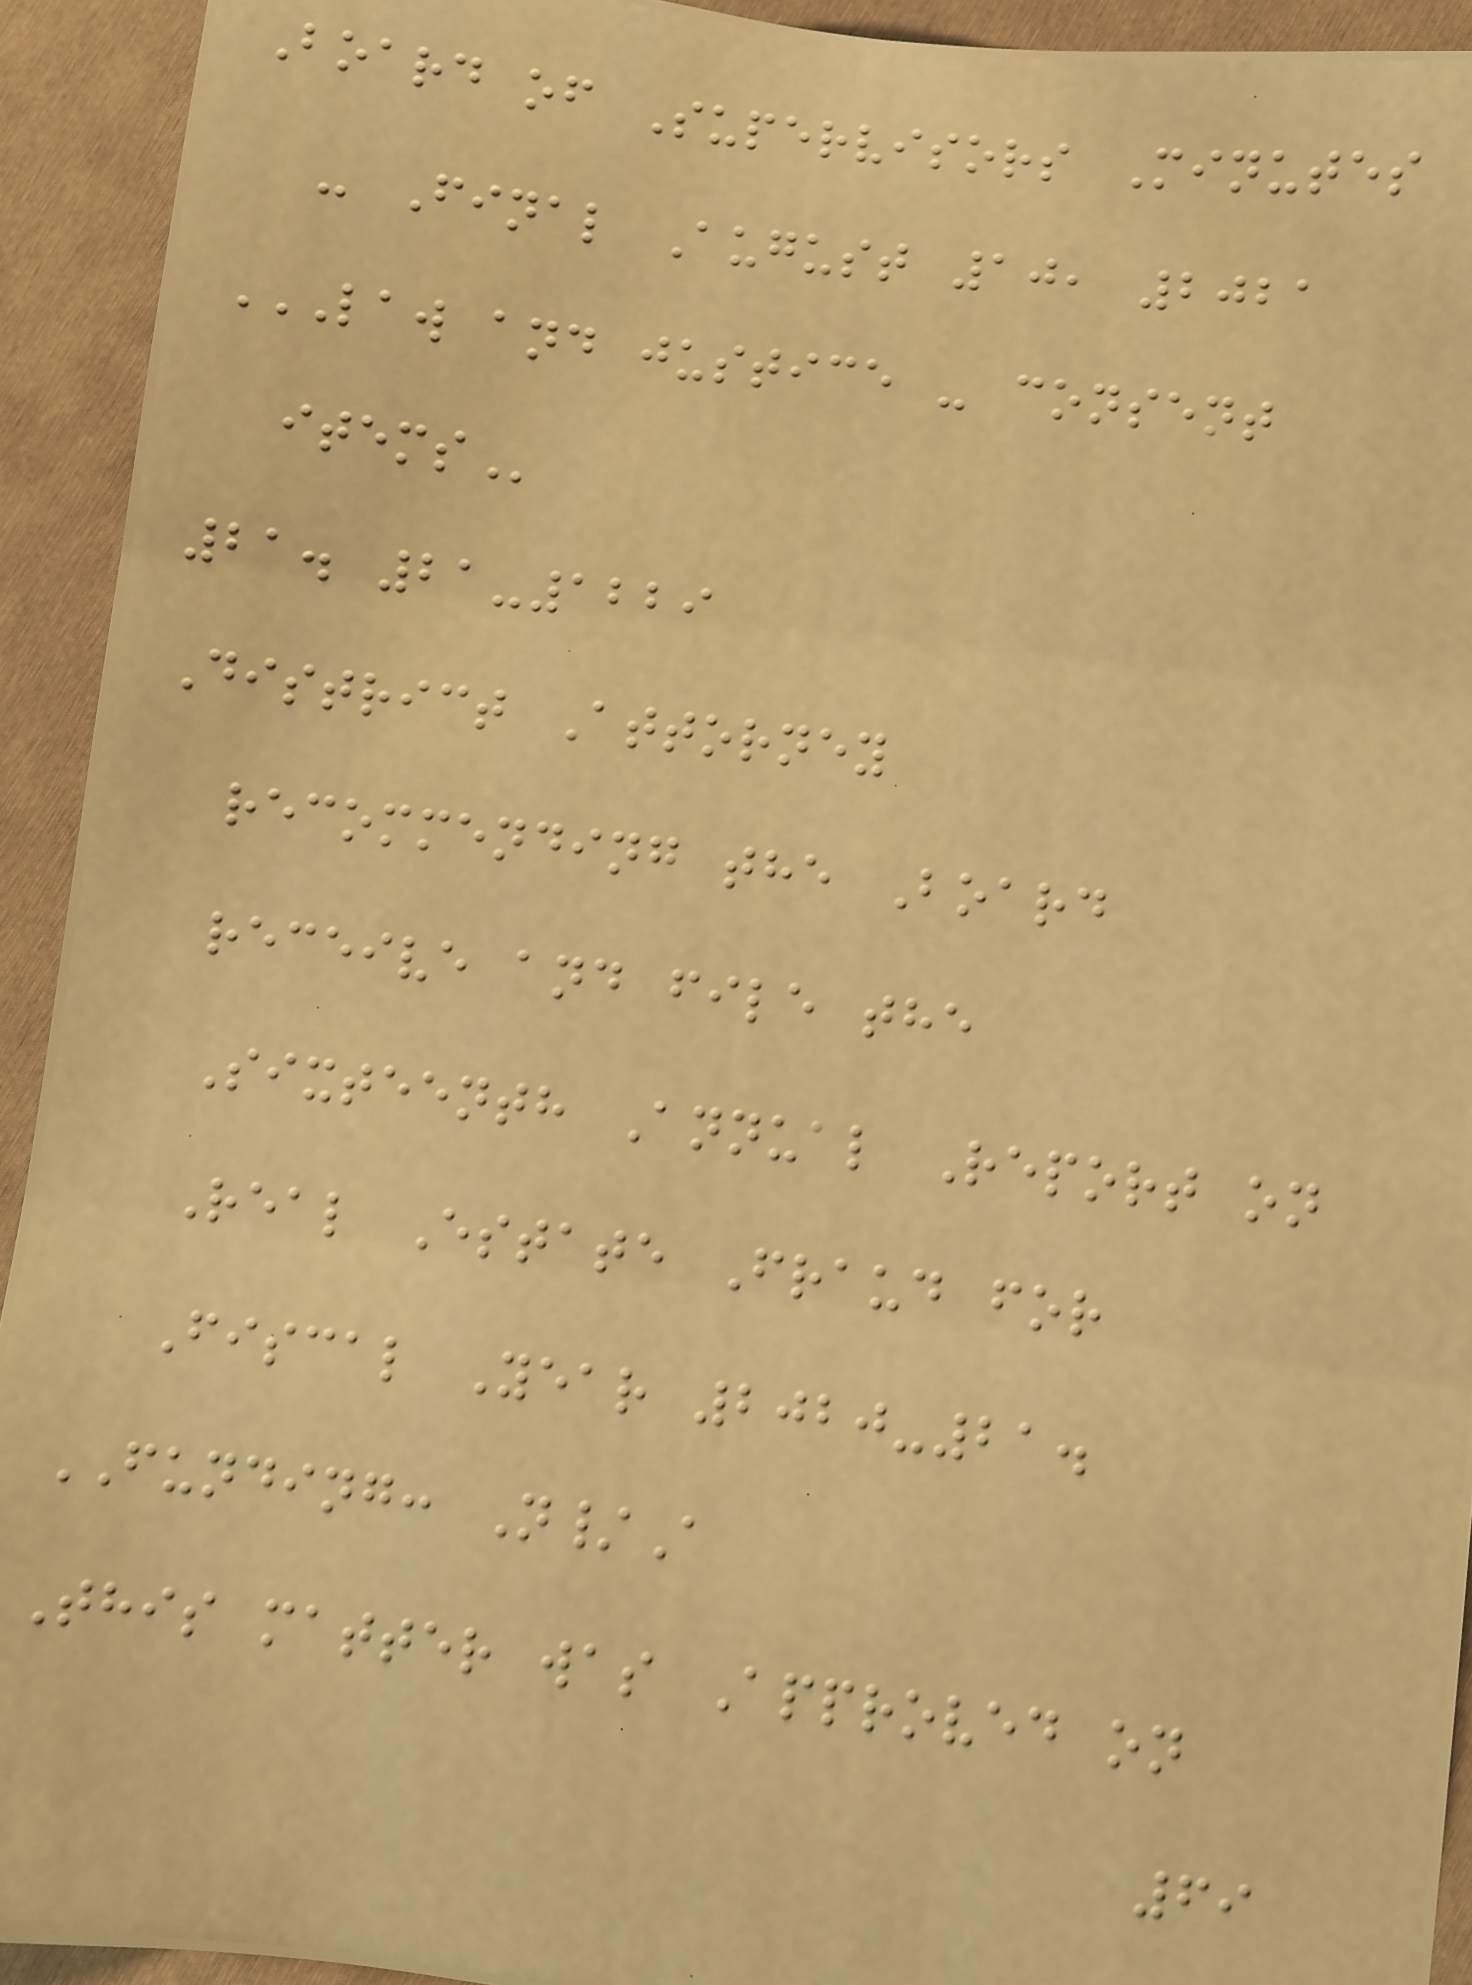Board of Supervisors Minutes
- Final August 10, 2021
LAW AND JUSTICE - CONSENT
ITEMS
21. 21-1229
District Attorney
recommending the Board
receive and file the
Sixteenth Annual Report on
Real Estate Fraud for
Fiscal Year 2020-21.
FUNDING: N/A
This matter was Approved on
69
